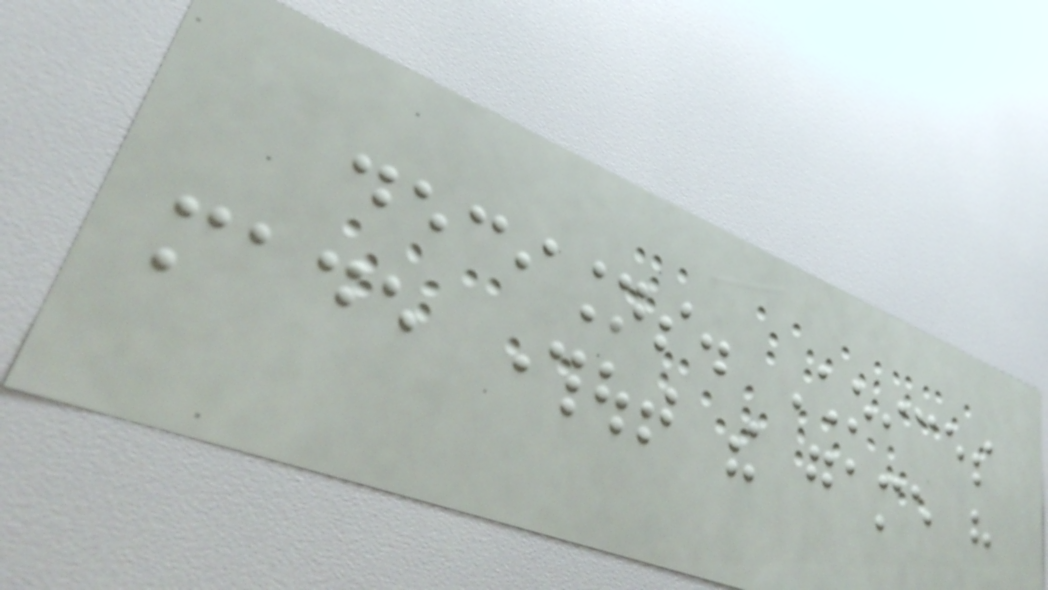decisions. Choices
made throughout the game have
